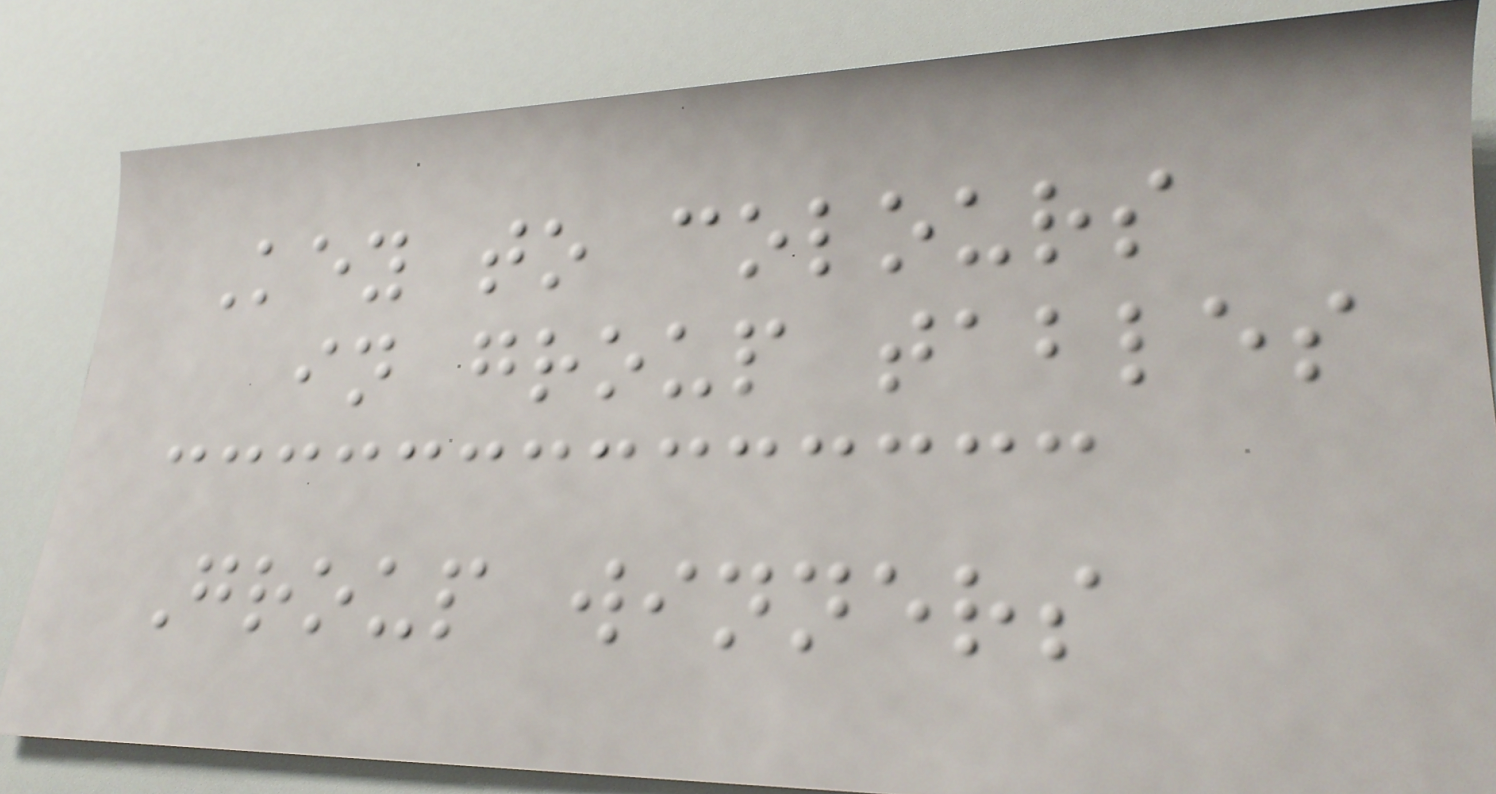Key to colours
in group tables
Group winners
